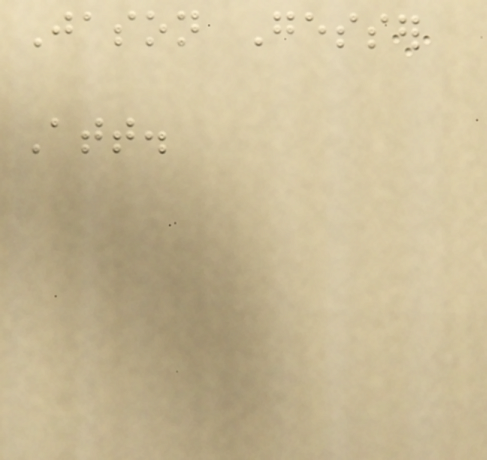Jason Gesser
Att.
